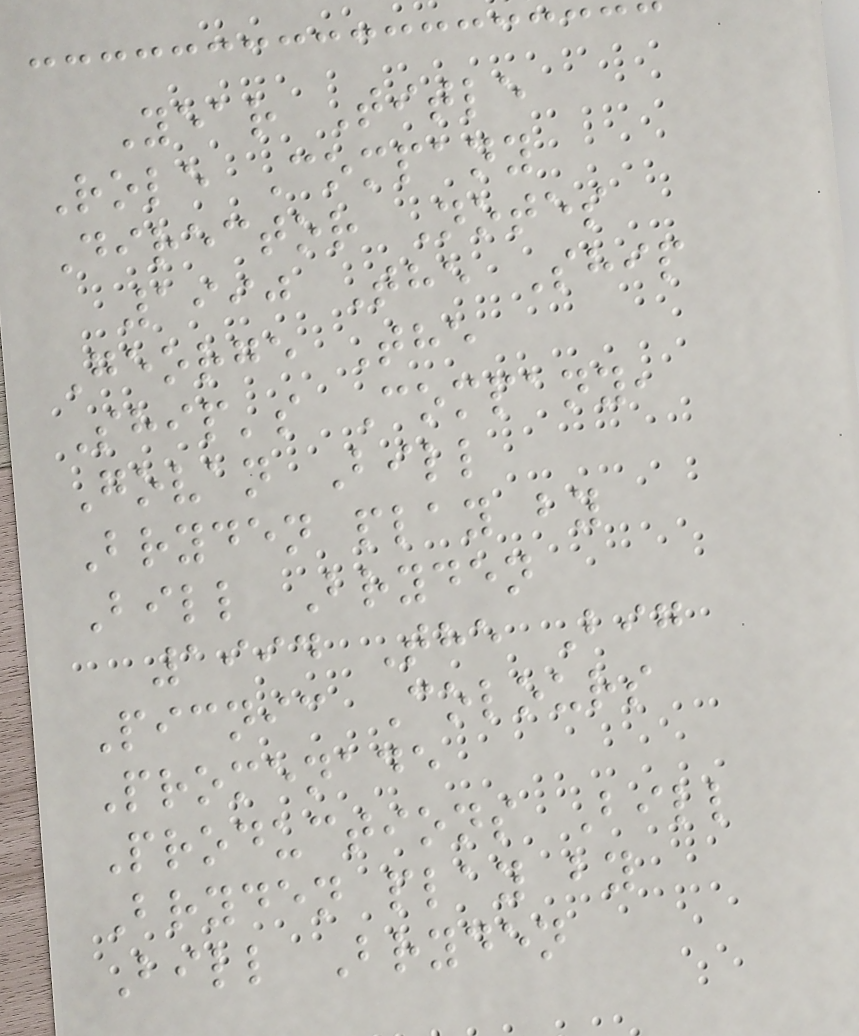Year Title
Role Company
Director Notes
1990 The Ship
George The
Ship's Company,
Govan Bill
Bryden play by
Bill Bryden
1994 The Big
Picnic Colours
Promenade
Productions Bill
Bryden play by
Bill Bryden
